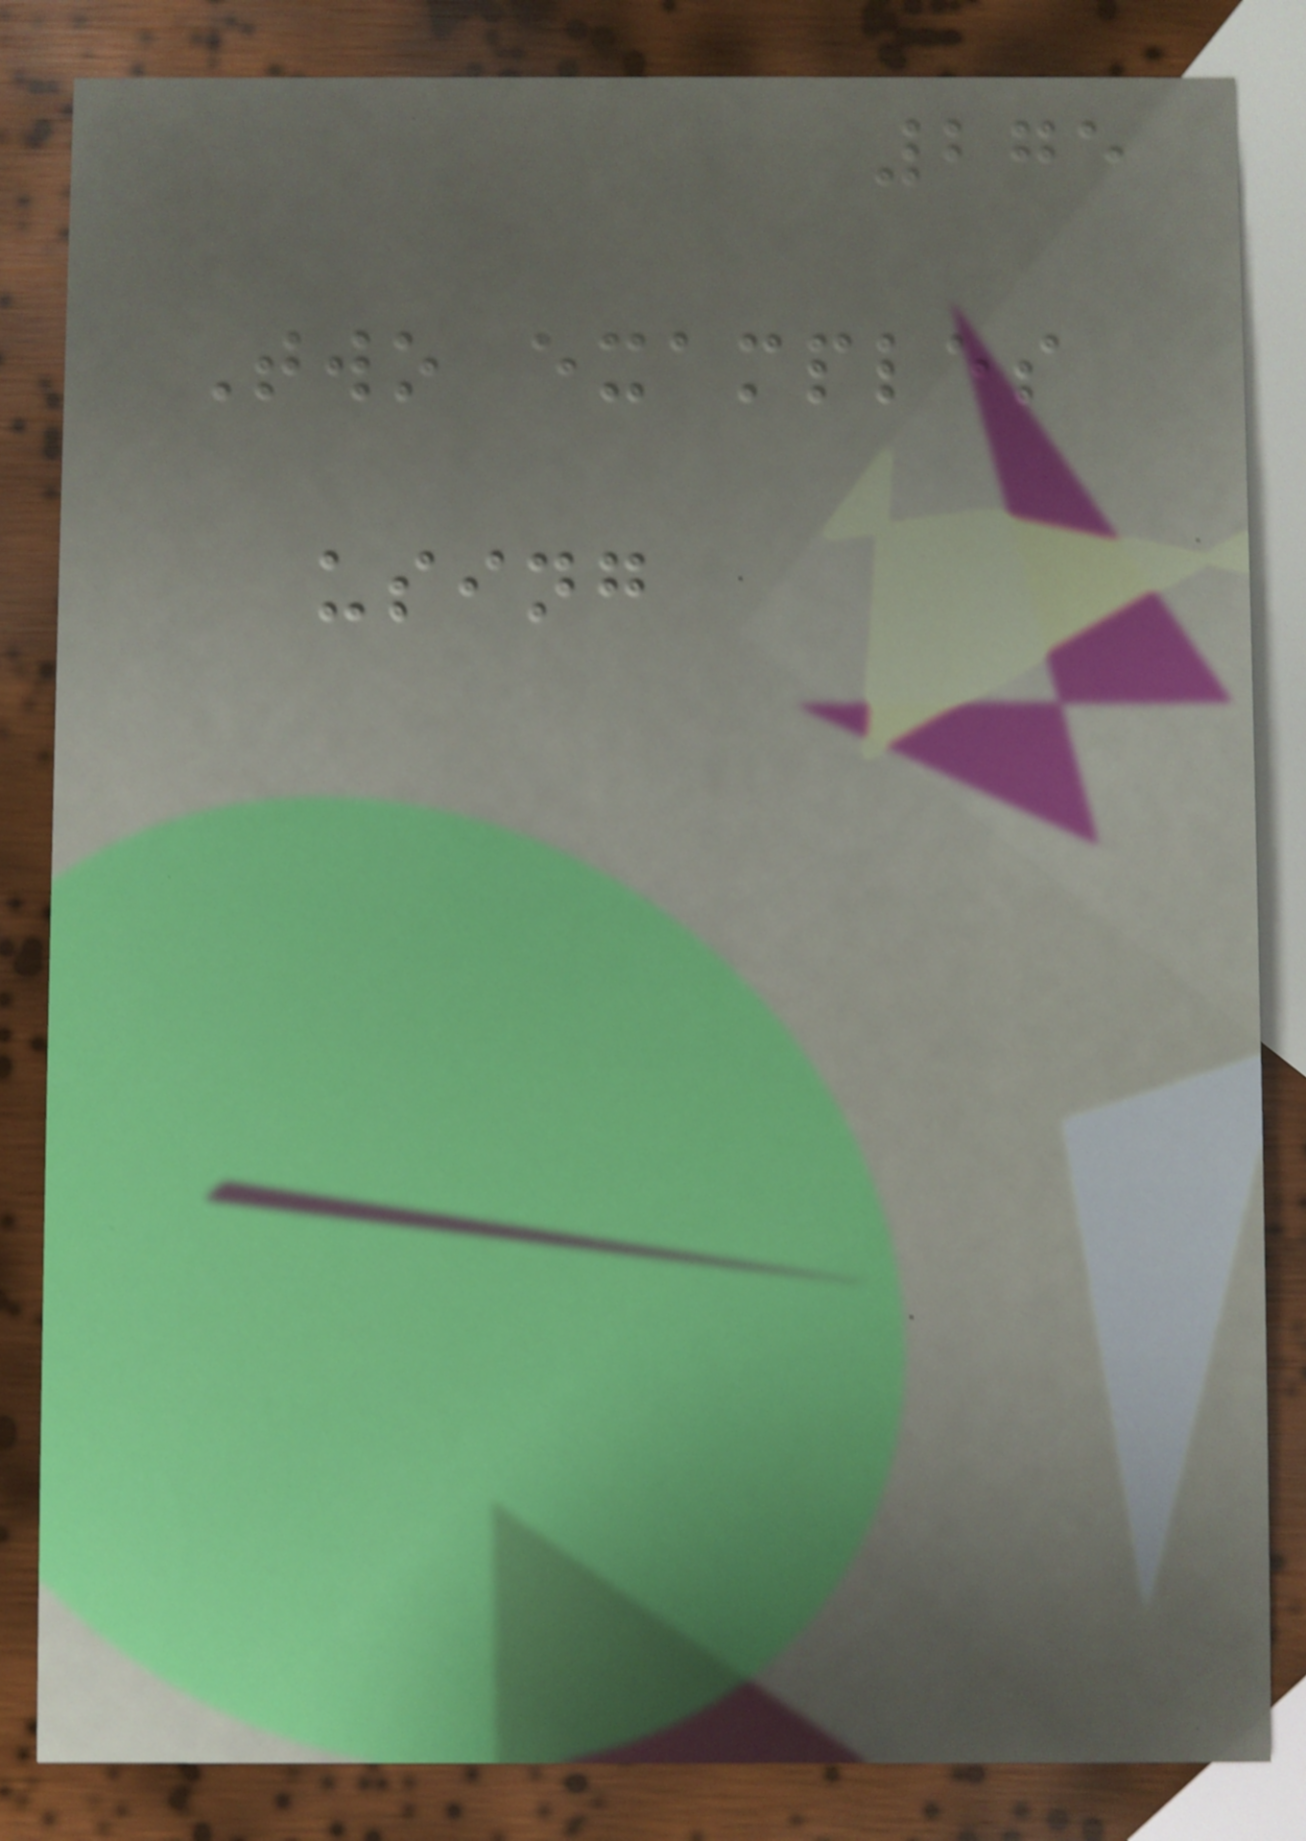275
Two examples
using
